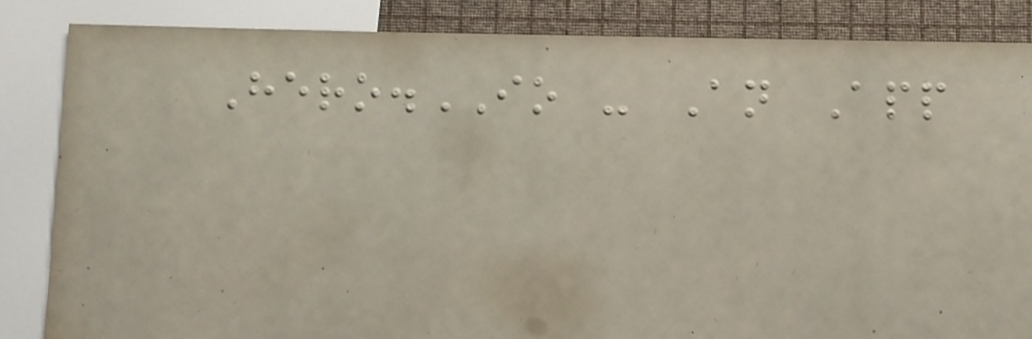Hero.IO - An App
